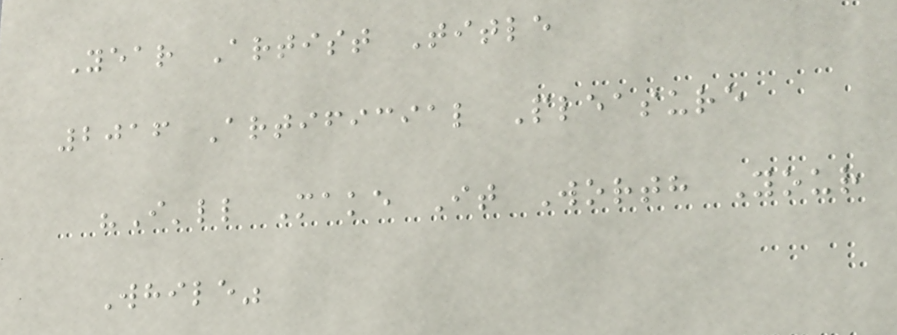Year Artist Title
2016 Artificial Pleasure
"I'll Make It Worth Your
While"
